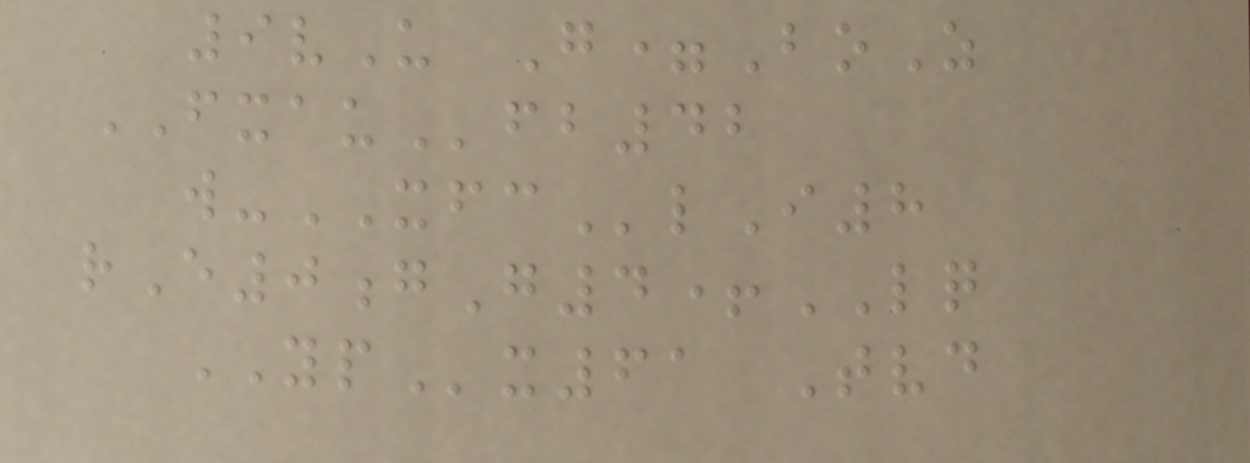9vU G=BoZ
FXAUfb42
w-XFClI8
rE0gG4+LQ
YPx61 Tvd
